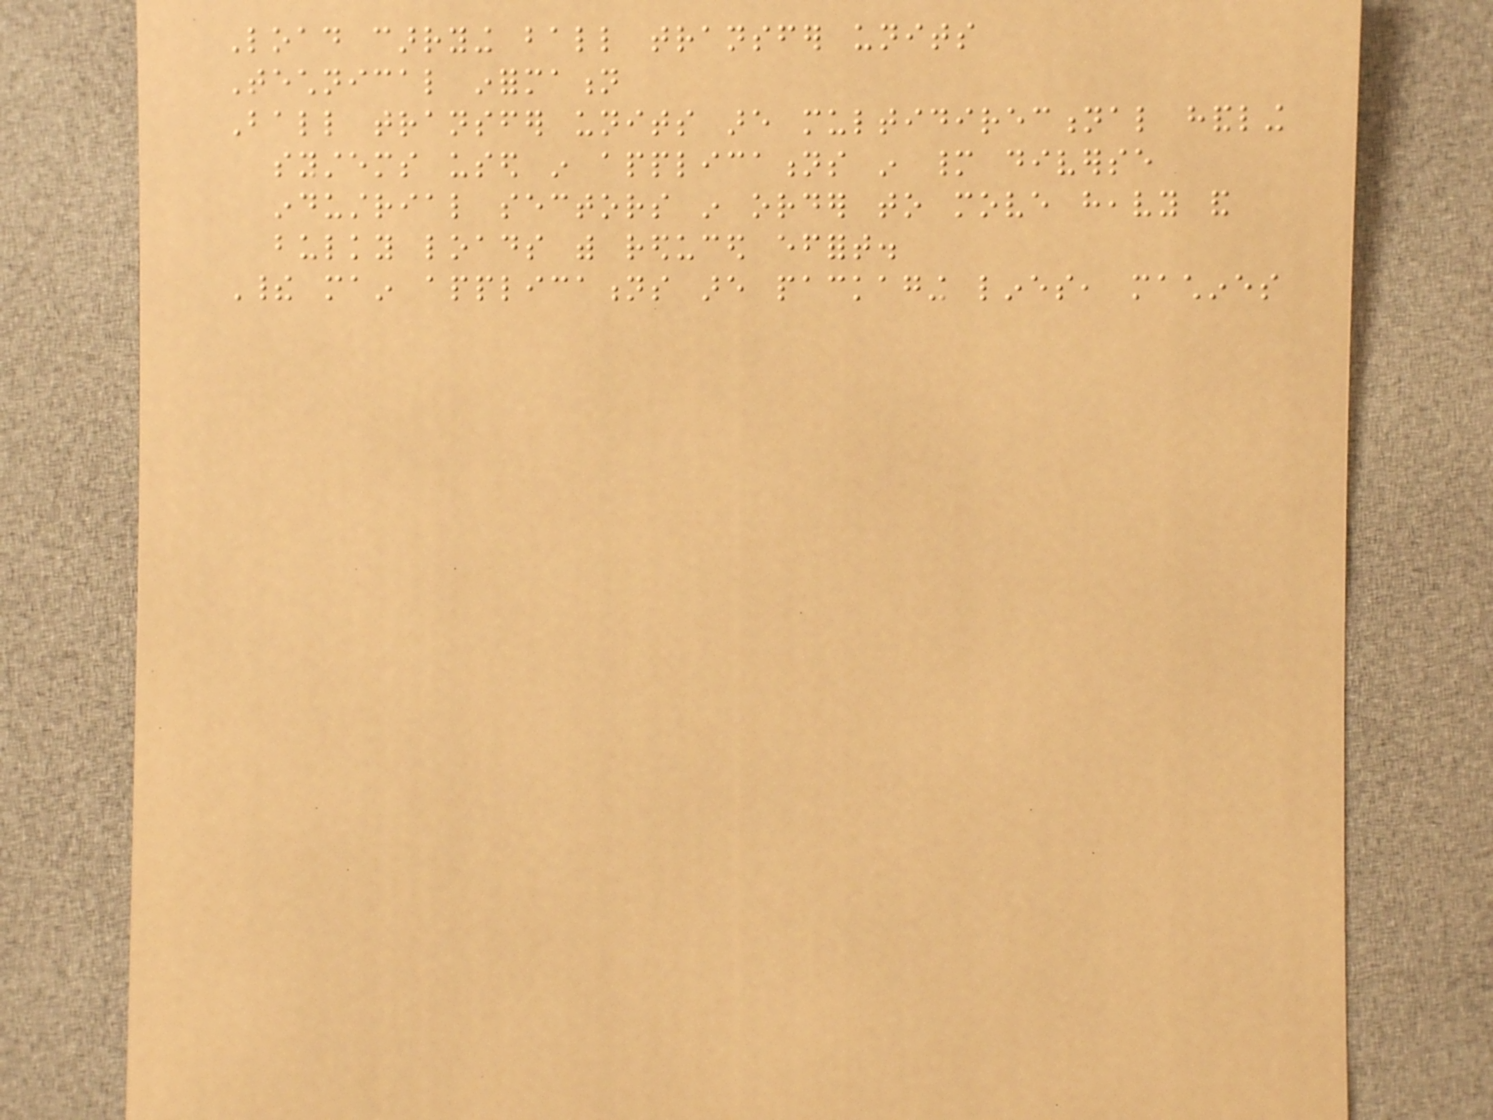Load carrying ball transfer units
Technical information
Ball transfer units are multidirectional handling
systems used in applications in many diverse
industrial sectors in order to move heavy and
bulky loads with reduced effort.
Their main applications are packaging lines, machines
